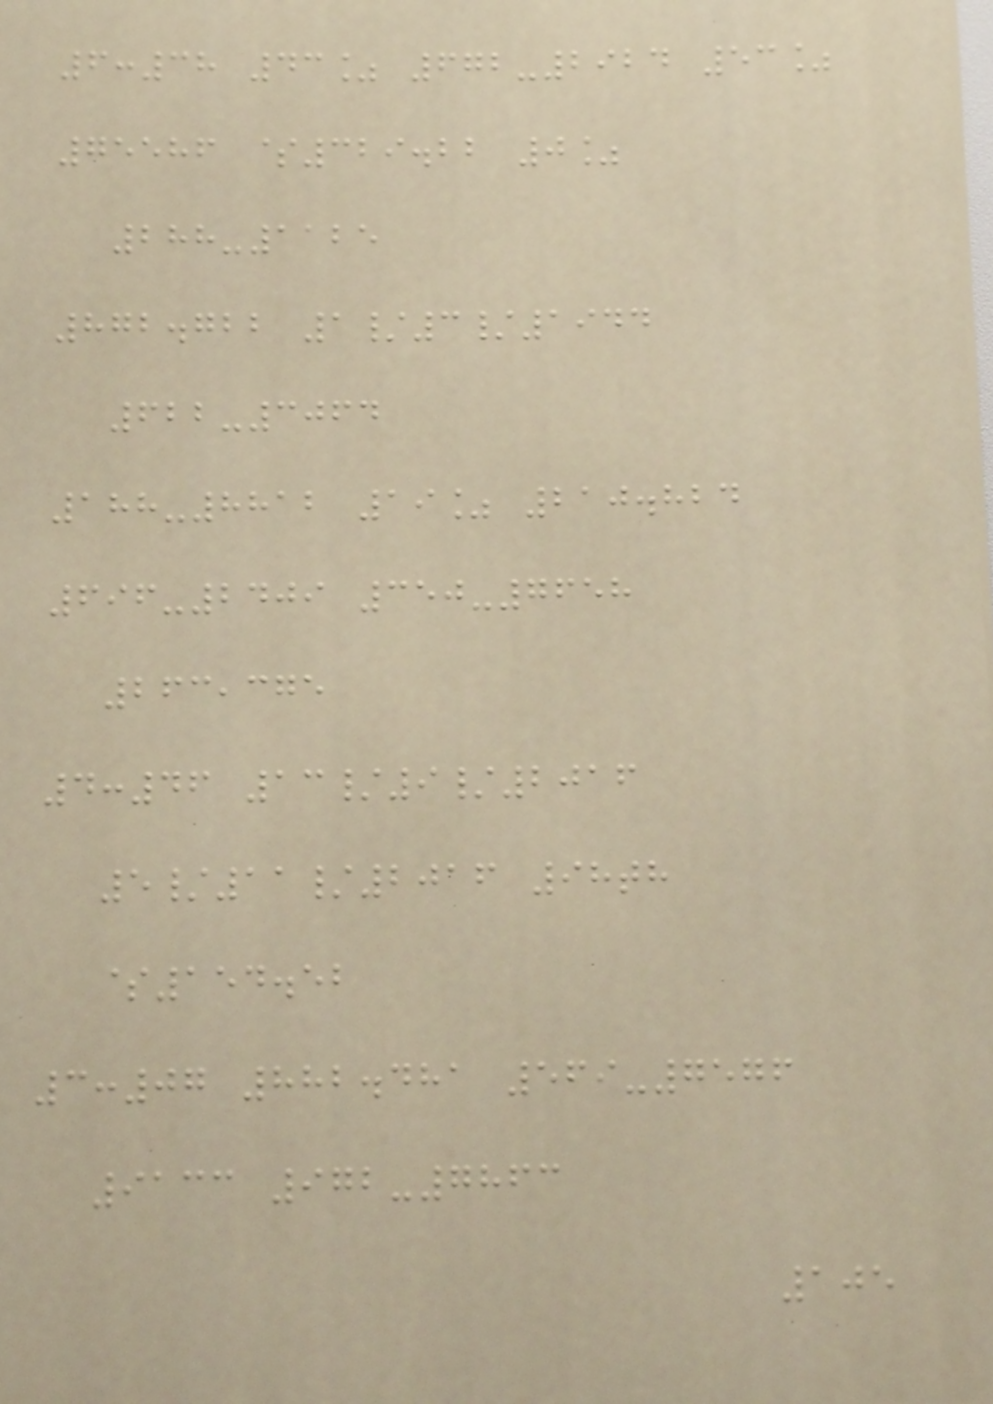6:38 43% 672-2924 53%
75586 $329.22 0%
288-1125
872.722 1/3/1944
622-3064
188-8812 19% 210.824
696-2409 350-7658
263,375
4:46 13/9/2016
5/11/2016 98th
$154.52
3:07 882.481 569-7576
9133 972-7863
105
